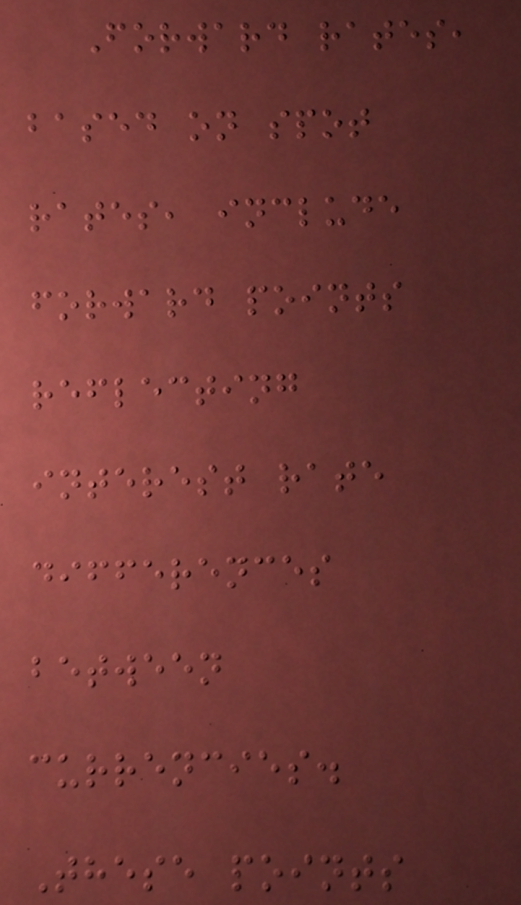Forward rates,
based on spot
rates, include
forward points
reflecting
interest rate
differences
between
currencies.
These points
